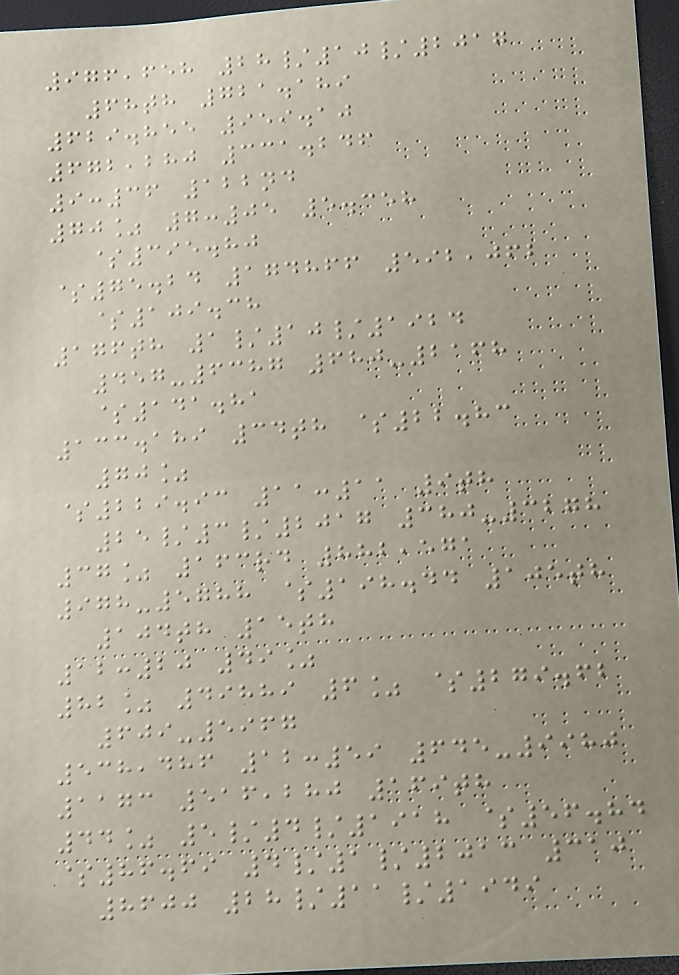976,658 28/10/2017
68th 721.189
629.855 959.10
672,280 331.246
9:36 122nd
70% 7:05 5.358
$395.80
$75.24 174866 592,062
$109.38
176th 1/10/1924
457-6387 680-2168
$141.81
133.189 34th $22.83
70%
$229.93 11:11 9th
25/3/2017 380-3278
37% 163rd 882,571
978-5788 $198.44 105th
104th 15th
12:20 49%
82% 49889 6% $279.62
609-5967
538,486 12:59 645-9980
1173 516,280 169th
44% 5/4/1918 $56.84
$86.69 4/1/2013 310
8600 28/11/1949
